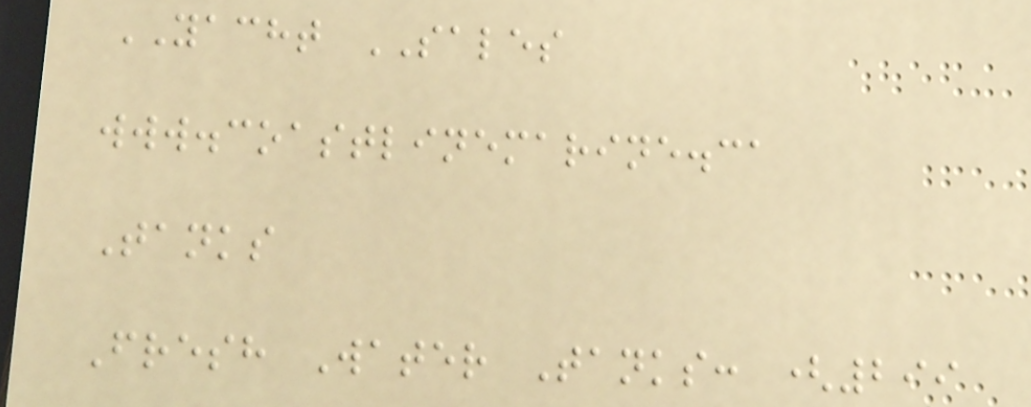YACHT SALES
www.coastlinemarine.ca
Tanks
Fresh Water Tanks: (299
